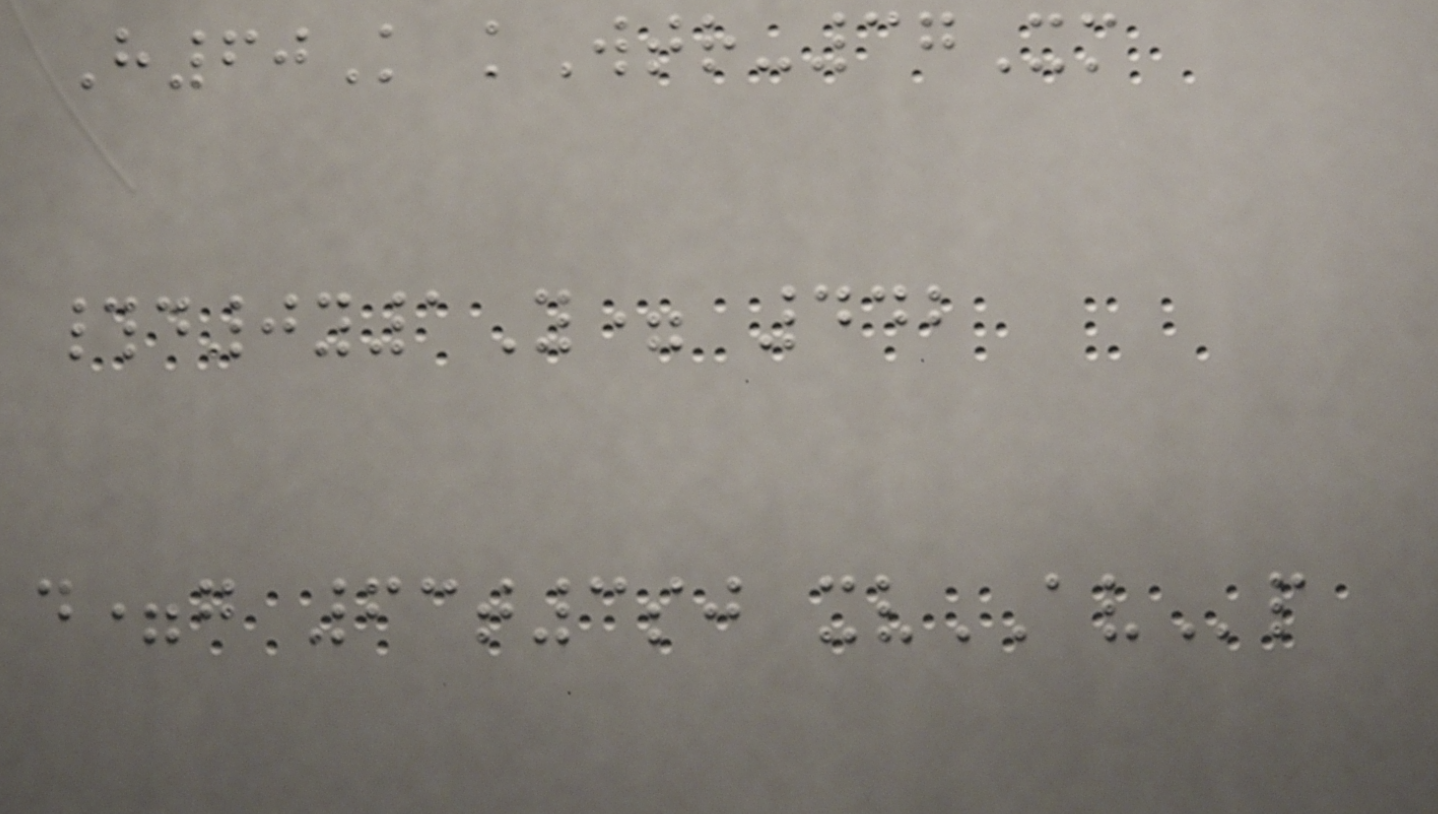H60K kWtr-37Xm
#d0y1Y= 442
d=g 63t3sj xvAVp
